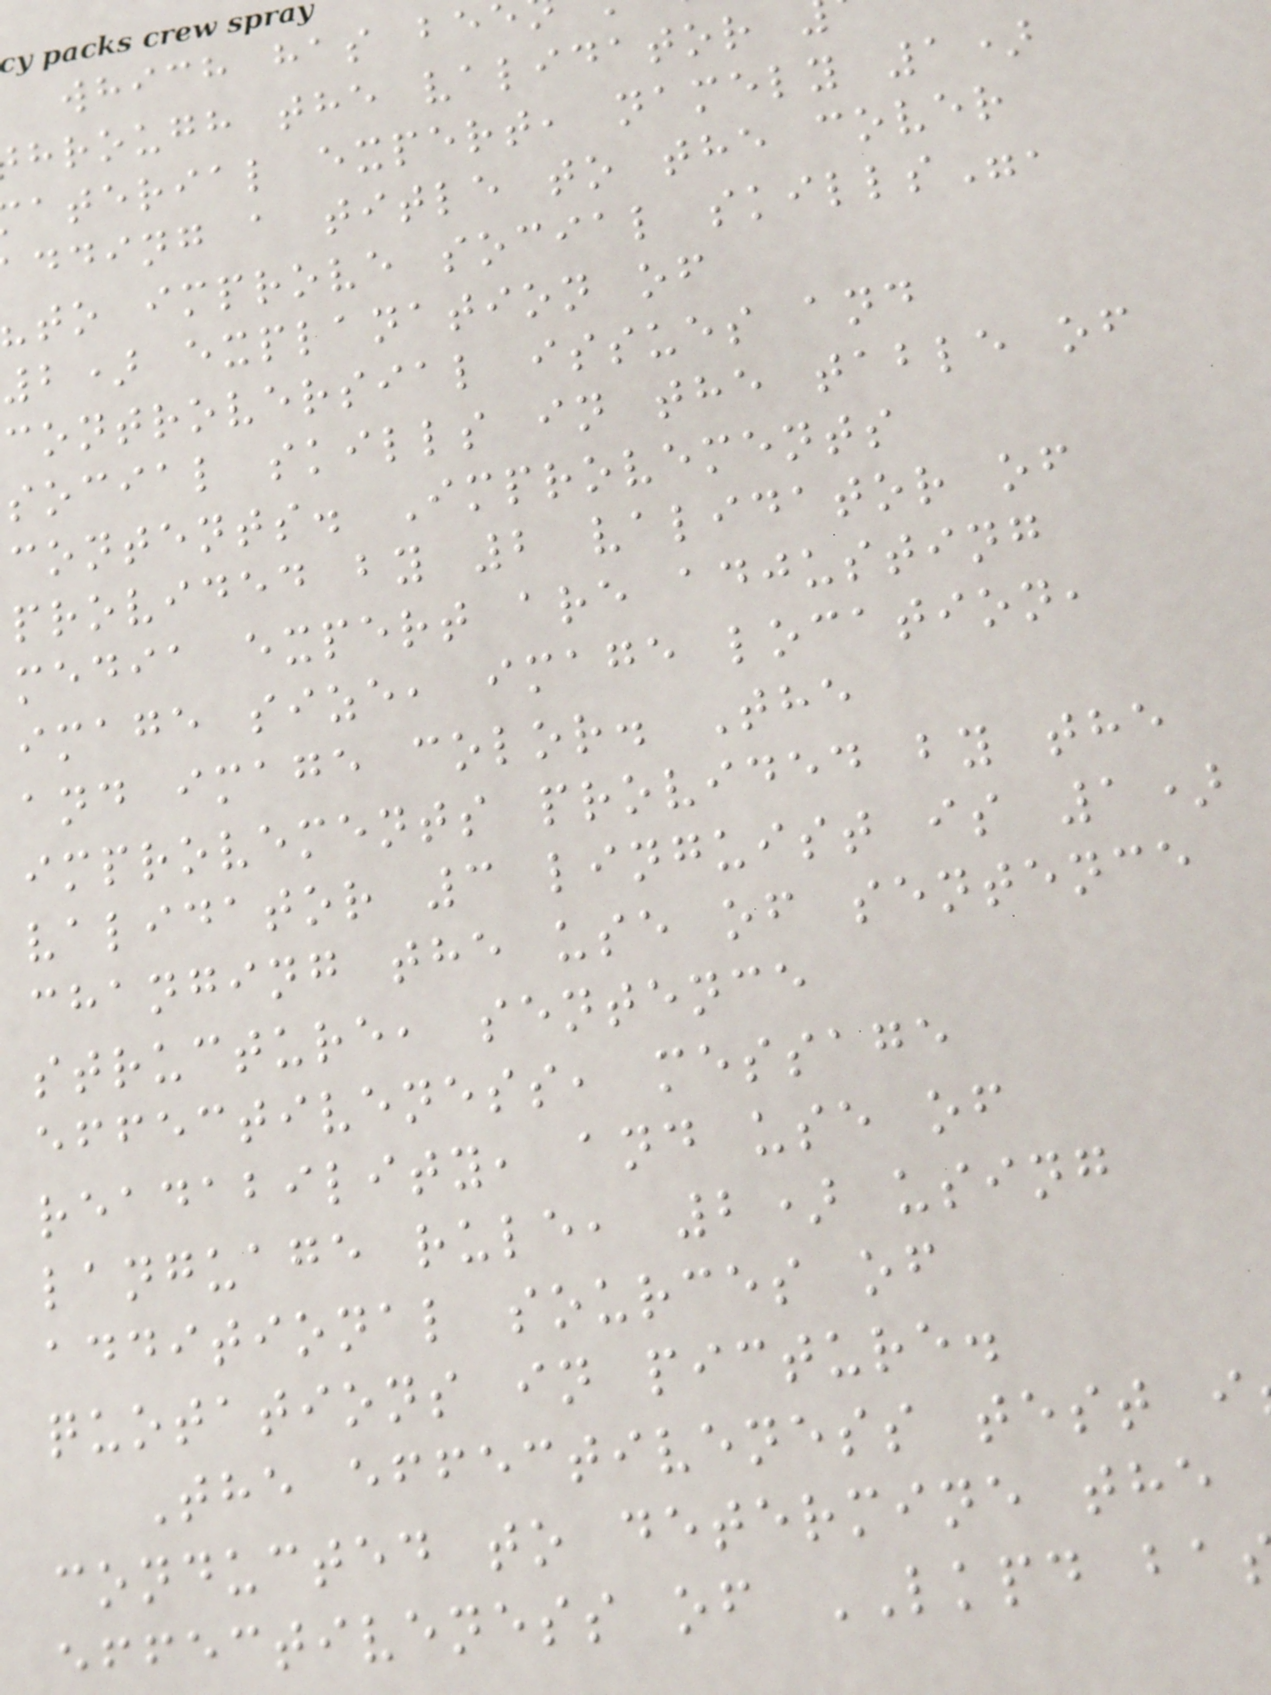which has be
hrough the validator
aterial expert, namely 1)
dding a title to the cover
to improve social skills",
2) explanation of
controversial issues and
social skills in the table of
contents. Improvements
provided by 2 validator of
media expert are adjusting
image size, image location,
and image color. The
improvements provided by the
validator 3 linguist is 1)
changing the use of sentence
structure, sentence
effectiveness, message
readability, and use of
language rule, 2) using
additional sources of
quotations in picture.
The effectiveness test i
conducted to determine the
effectiveness of LKPD ba
